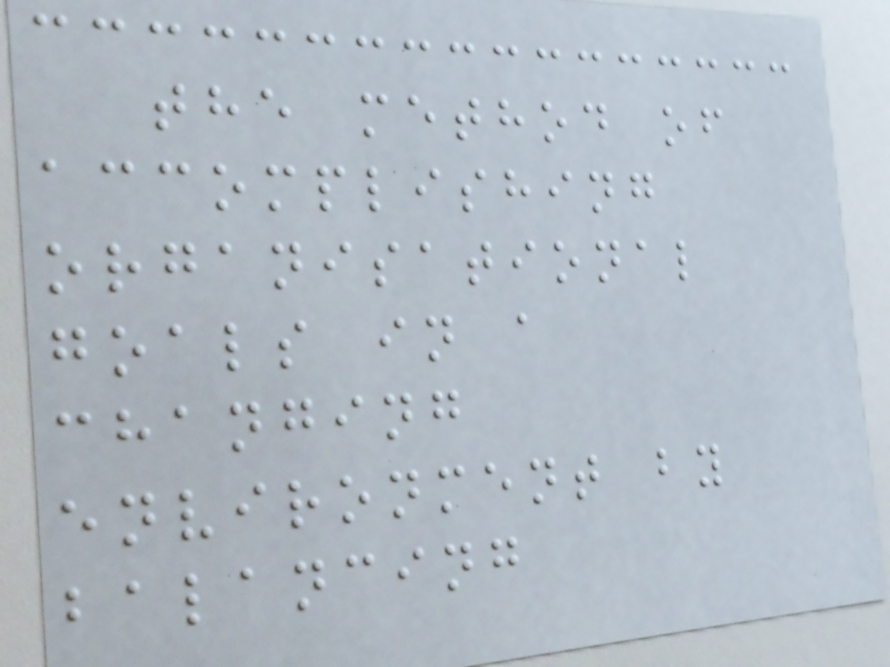the method of
accomplishing
organisational
goals in a
changing
environment by
balancing
